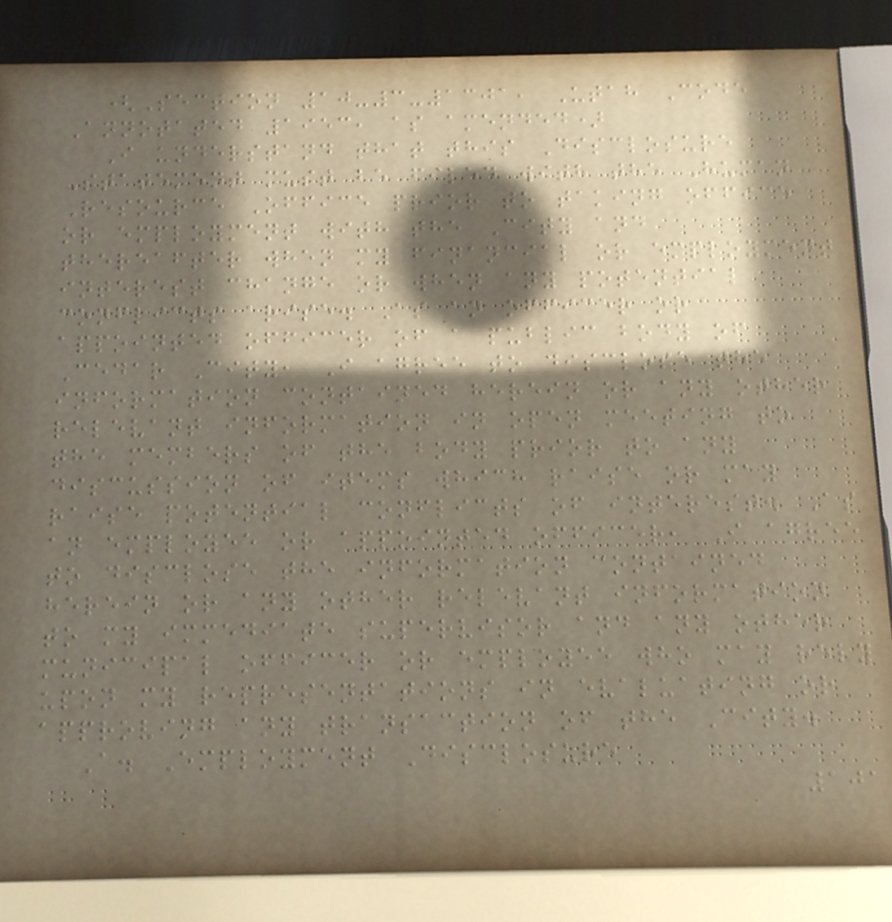(Section 10-3-1301, Utah Code
Annotated 1953, as amended)
I understand that this Disclosure
Statement must be filed with the Human
Resource Office prior to taking office
or employment with the City and
thereafter when my financial or employment
interest change or when any potential
conflicts arise. As an officer or
appointed officer of a public body of
Cedar City, I agree to disclose the
information contained herein or any other
relevant information in open meeting to
the members of the body prior to any
discussion of items which raise or may
raise potential conflicts of interest. As
an employee or appointed officer, I agree
to disclose the information contained
herein or any other relevant information
to my immediate supervisor and any other
municipal officer or employee who may rely
upon my representations in evaluating or
approving any transaction of the City.
A. Employment Disclosure
101
